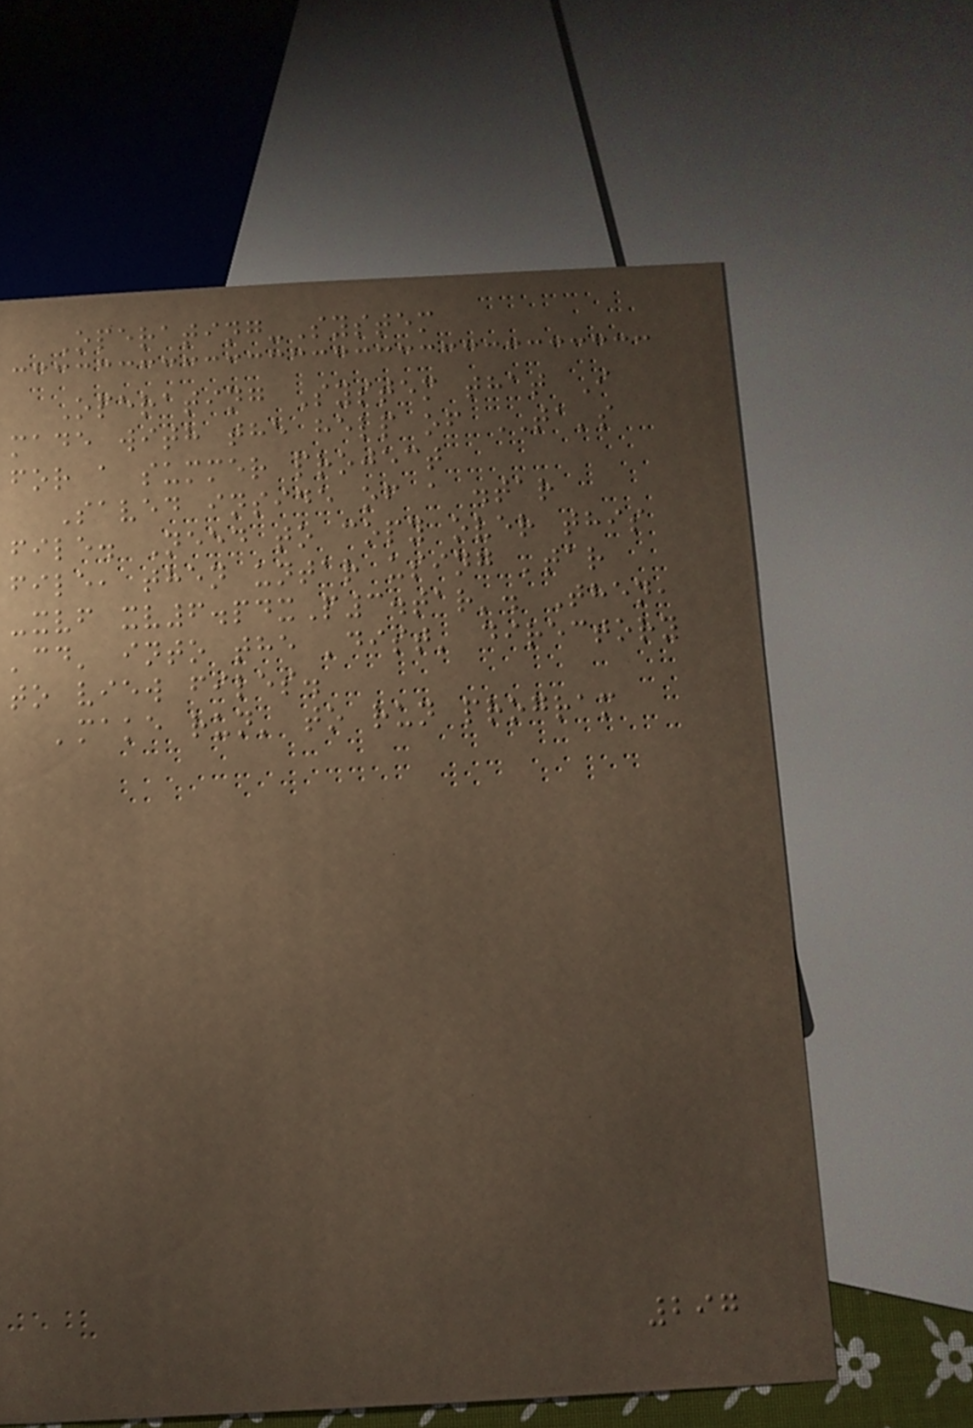Operating-System
Operating System that I
made with the help of TA's
for a summer project
Saved inside of a .tar
file. Need to copy over this
file, then untar using 'tar
-xvf xv6.pdxP3.tar'. Then,
'cd' into the 'dist' directory
to view files.
'make run' to run program
297
